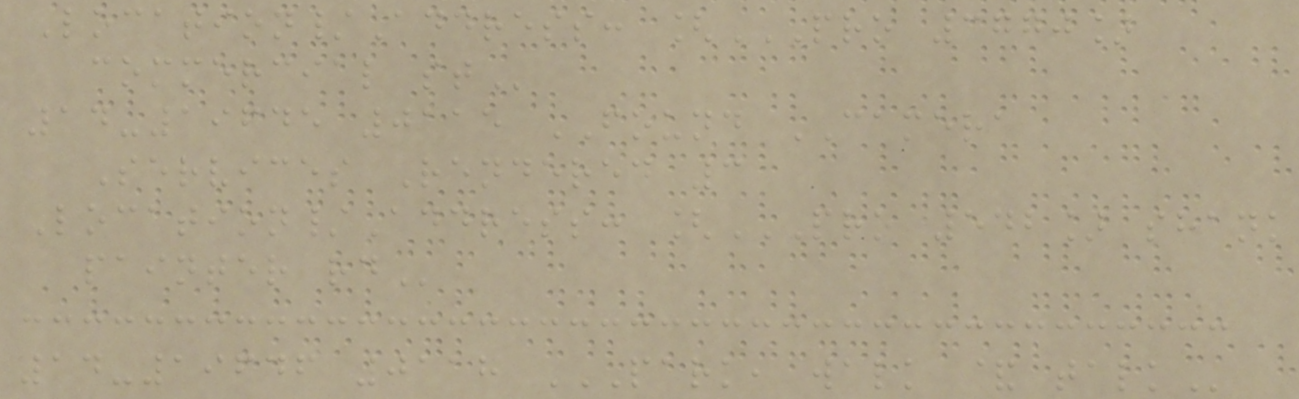Location/Address: [PRO 3770]
COMMERCIAL ST
14-19645 0115 FOUND CAMERA
Services Rendered 3
Location/Address: [PRO 542] SHANK
PAINTER RD
14-19646 0118 PARK, WALK & TALK
